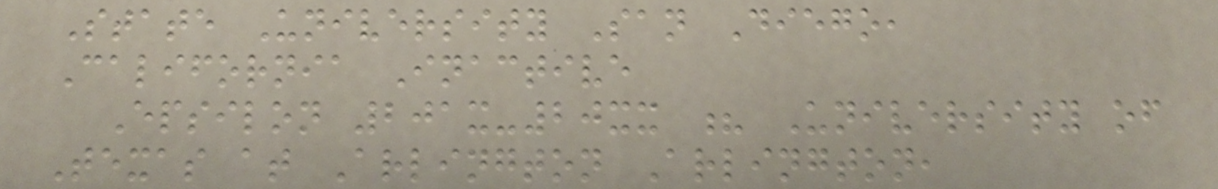State University San Diego,
California Inactive
Epsilon 201x-20xx ? University of
Texas at Arlington Arlington,
